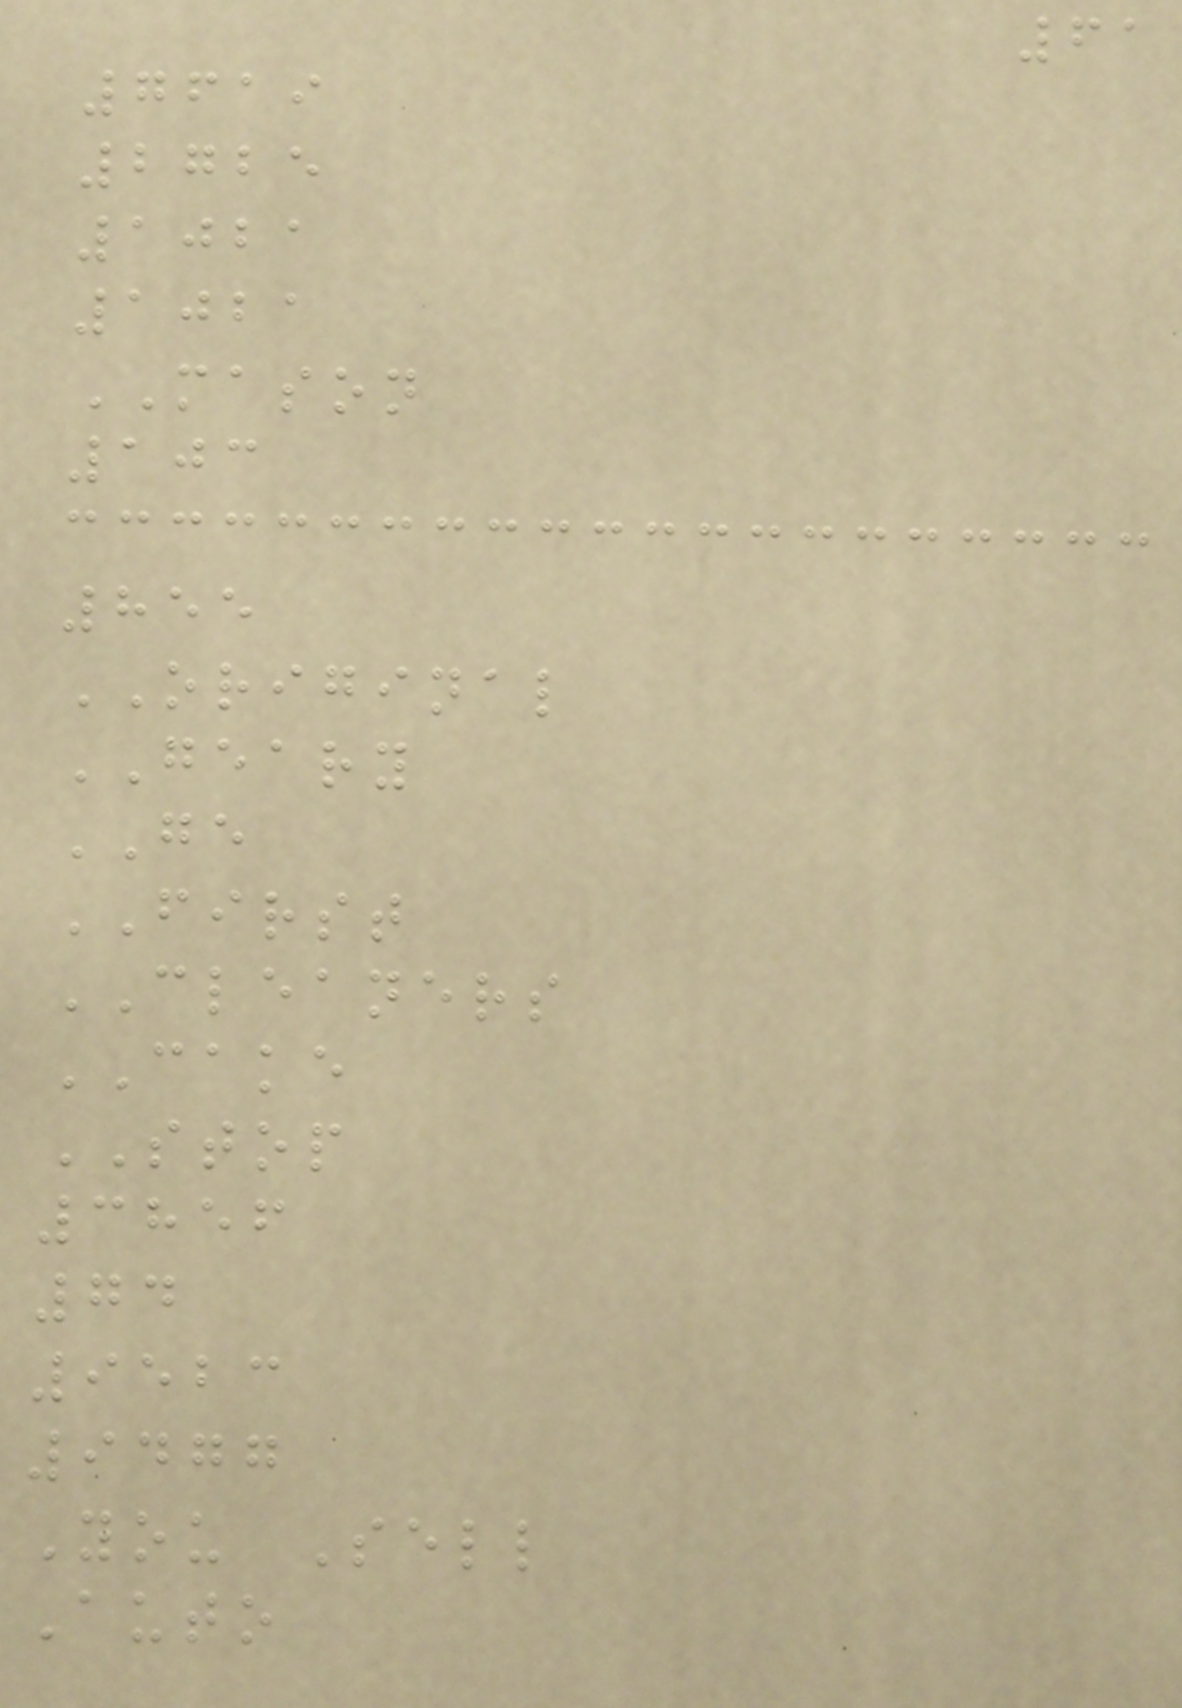61
7619
2725
1021
1021
MASON
103
855
ORIGINAL
GEARY
GE
FIRST
CLEANERS
CAKE
STOP
3856
74
9523
9477
You Sell
Auto
